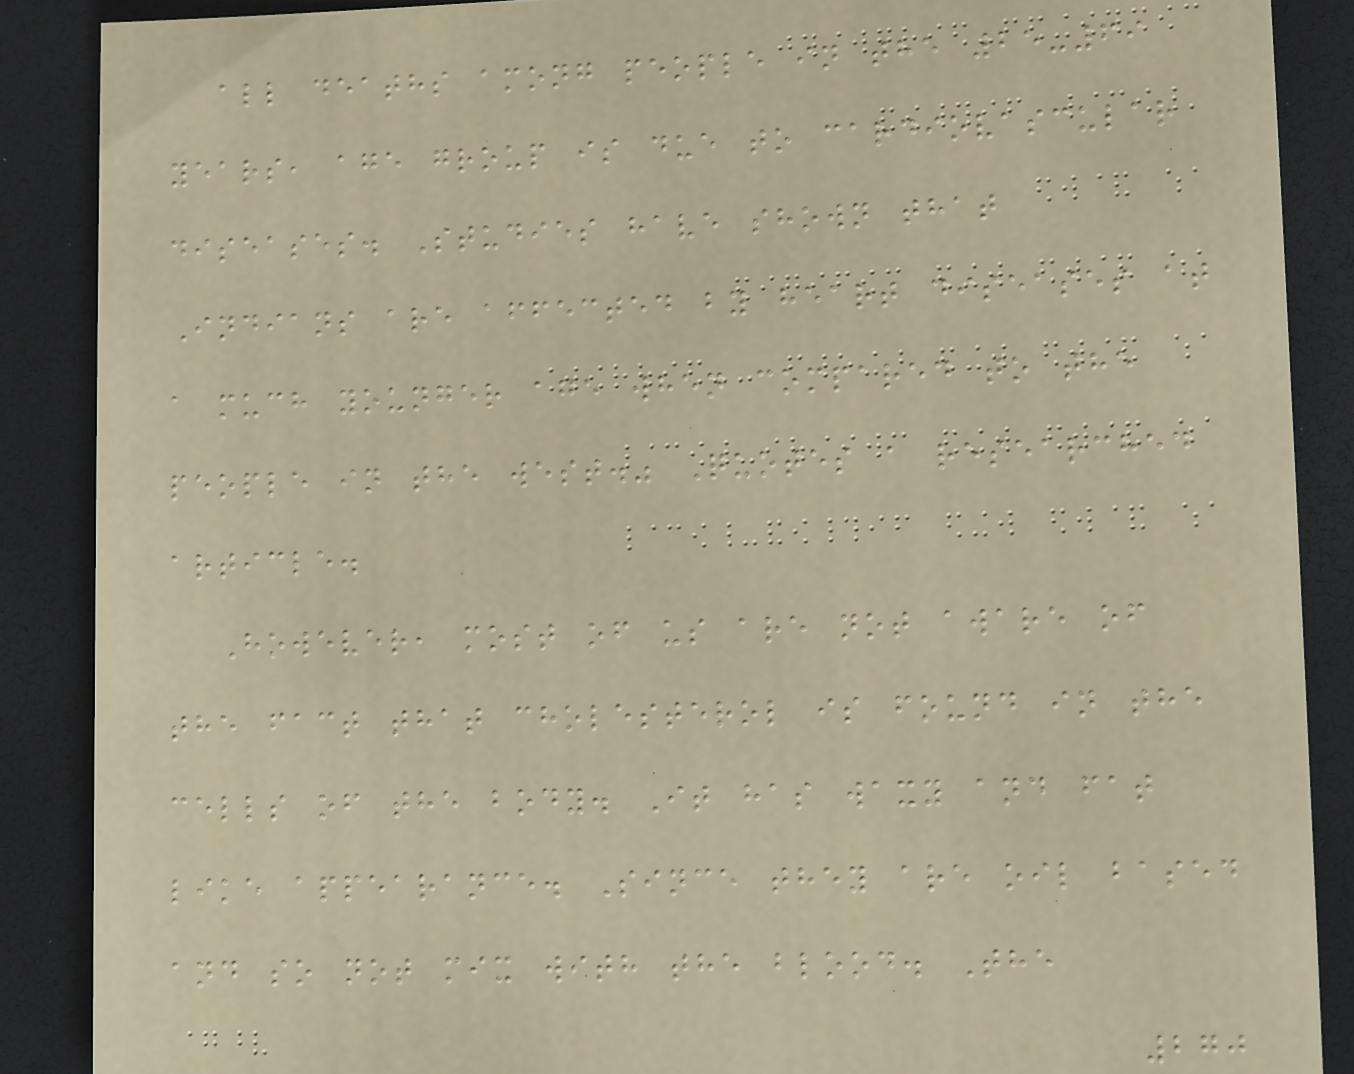all deaths among people in the 25-69
years, age group is due to cardiovascular
diseases. Studies have shown that
Indians are affected by heart diseases at
a much younger age when compared to the
people in the west." Quotes a researched
article.
However, most of us are not aware of
the fact that cholesterol is found in the
cells of the body. It has waxy and fat
like appearance. Since they are oil based
and so not mix with the blood. The
270
